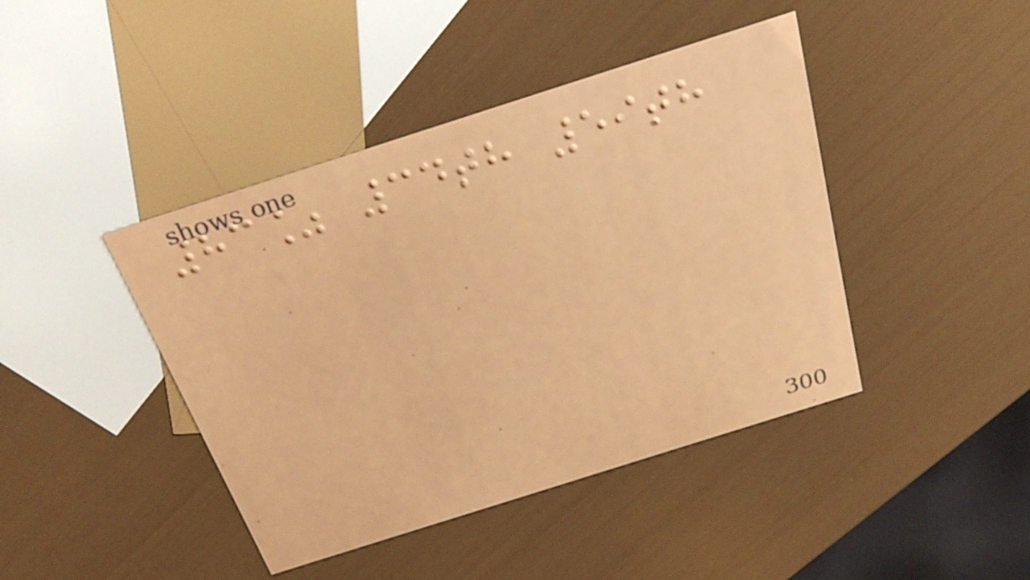83% 34th 59th
